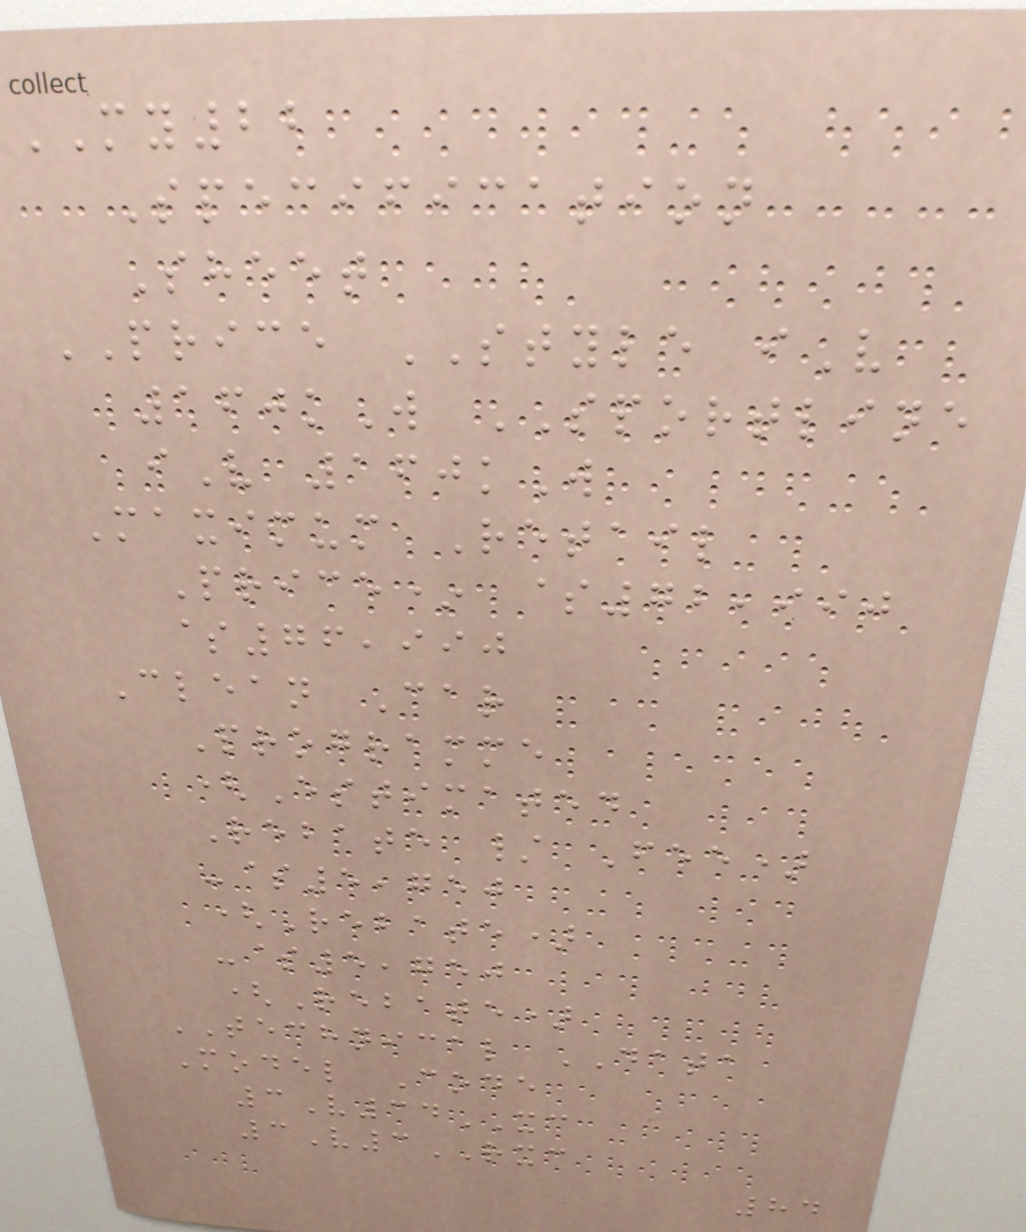MY22
Specification
Sheet
PRICE STYLE iV
160kW SPORTLINE
iV 160kW
Maximum Retail
Price* $72,990
$76,990
Clean Car
Programme
(Estimated
Rebate / Fee)
-$5,750
(Rebate)
-$5,750
(Rebate)
TECHNICAL DATA
Model Code
3V34XC
3V3RXC
84
